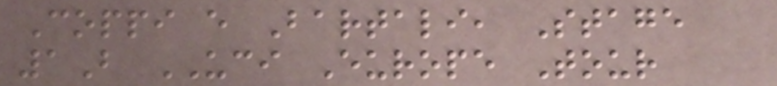Coppi e Bartali, Stage
1B UCI Europe Tour
